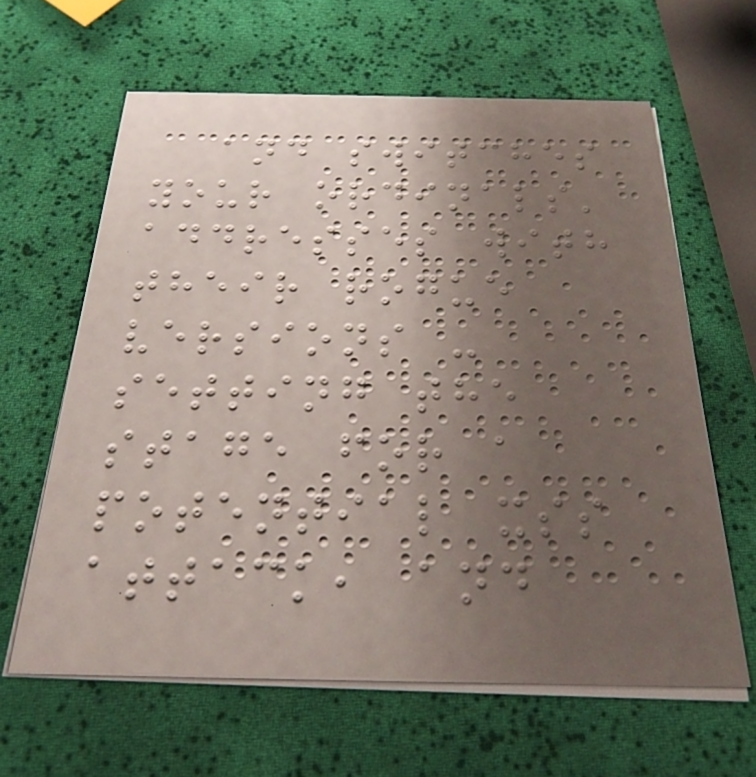and switches
your ordinals'
addresses with
their rogue
versions -
setting the
stage for a
potential xss
attack, and
